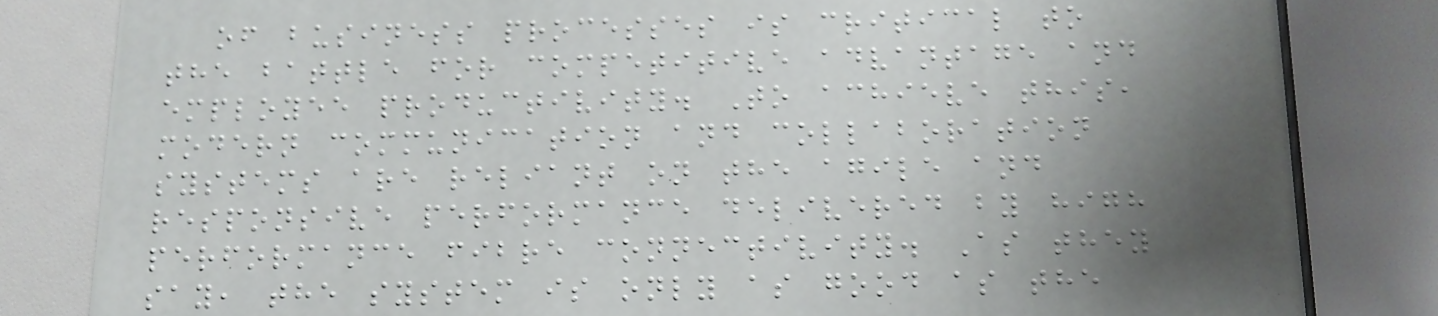of business processes is critical to
the battle for competitive advantage and
employee productivity. To achieve this,
modern communication and collaboration
systems are reliant on the agile and
responsive performance delivered by high
performance fibre connectivity. As they
say, the system is only as good as the
